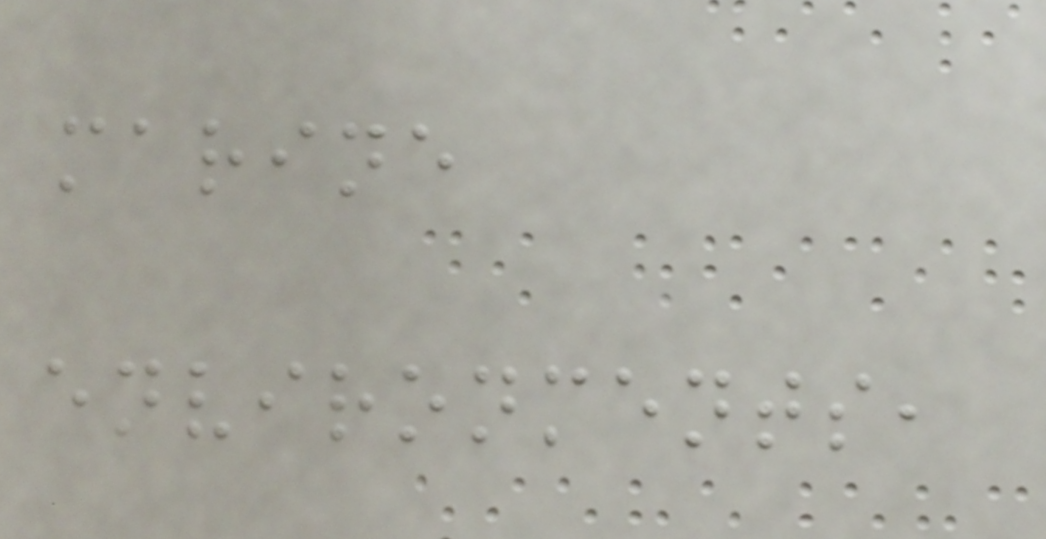marine
environments,
